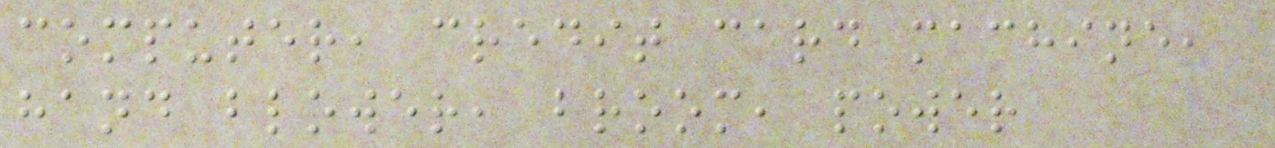computer, credit card machine,
hand blower, broom, power
